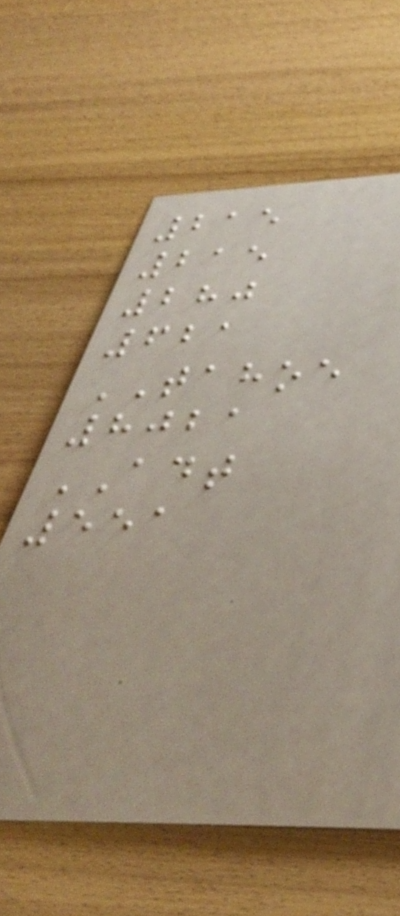215
215
280
621
TAHOE
8021
ADT
551
